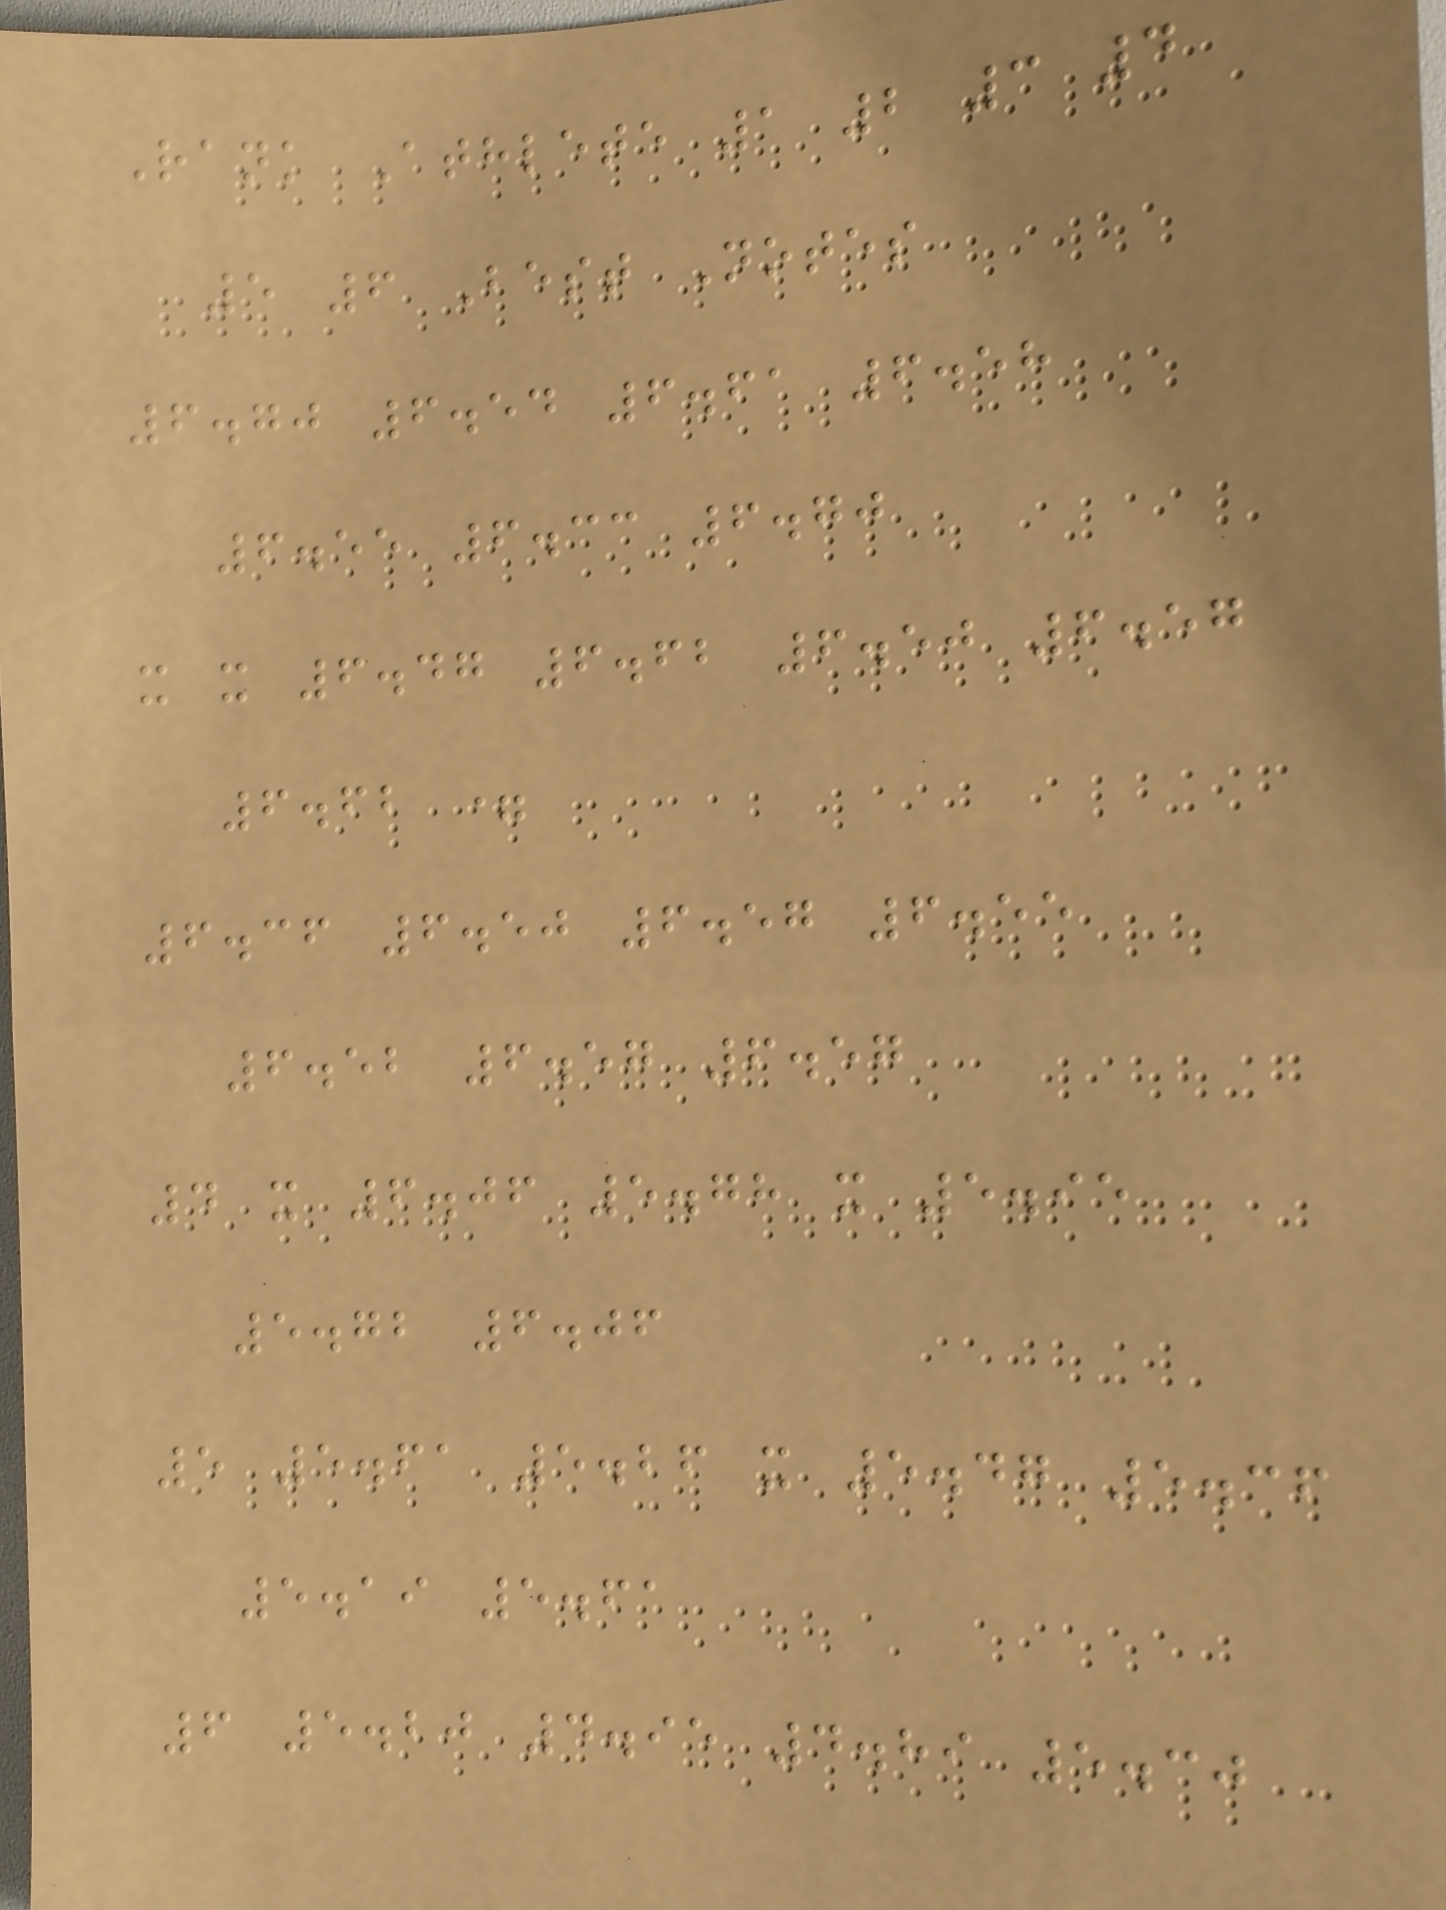Rank Athlete 1 2 3 4
5 6 Best Notes
6.70 6.54 6.61 6.58
6.55 6.33 6.70
x x 6.47 6.62 6.50 6.57
6.62 =
6.36 6.50 6.57 6.55
6.52 6.57 6.57
4 x 6.06 5.78 x 5.95
5.72 6.06
5 5.61 5.26 x 5.47 5.36
5.19 5.61
6 5.20 4.95 4.89 5.30
